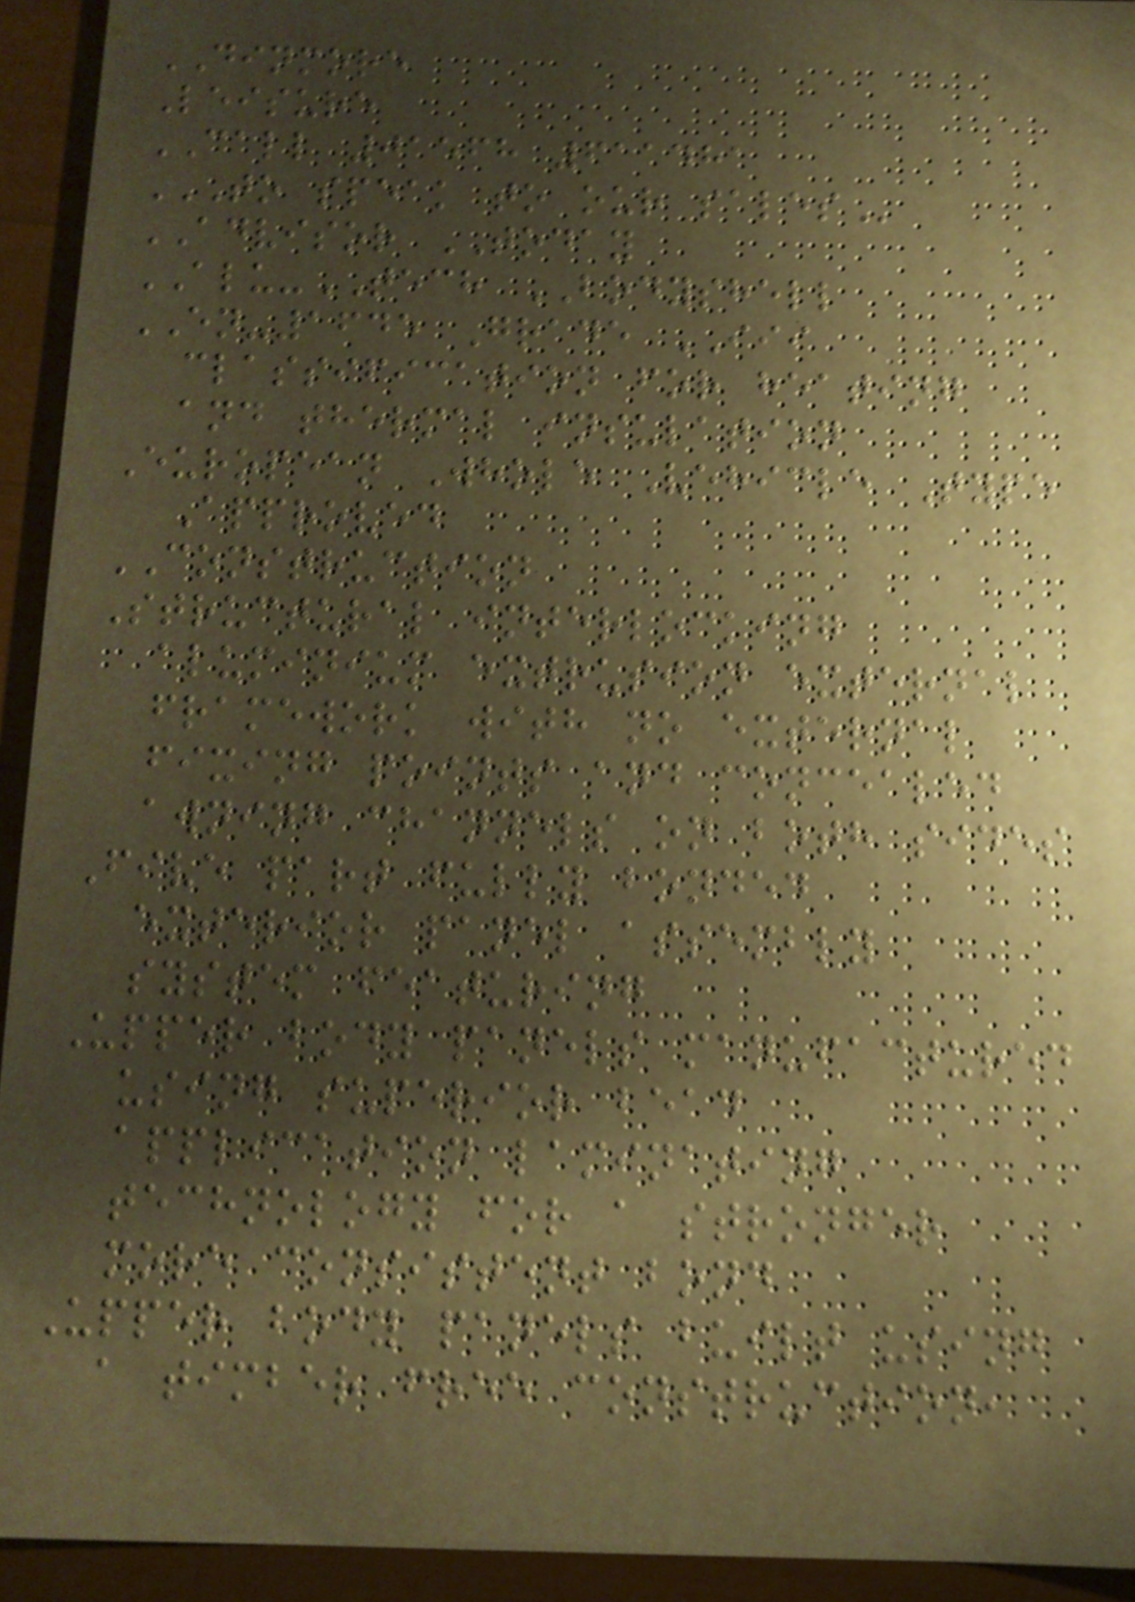DINMORE
Leisure
CALL 01568 611481
TO SPEAK TO OUR SALES
ADVISOR TODAY
ALU-TECH BODYSHELL
EN-1645 Grade III
classification for heating
and thermal insulation
European Whole Vehicle Type
Approved
CONSTRUCTION
Structural interlocking
aluminium extrusion external
framework with no external
fixing points and concealed
awning channels on both sides
Five part fully bonded
exterior panel assembly
system featuring
Upper body panels manufactured
using superior bead
application laminating
technology for a stronger
more consistent bond
Upper body panels built using
a timber free construction,
